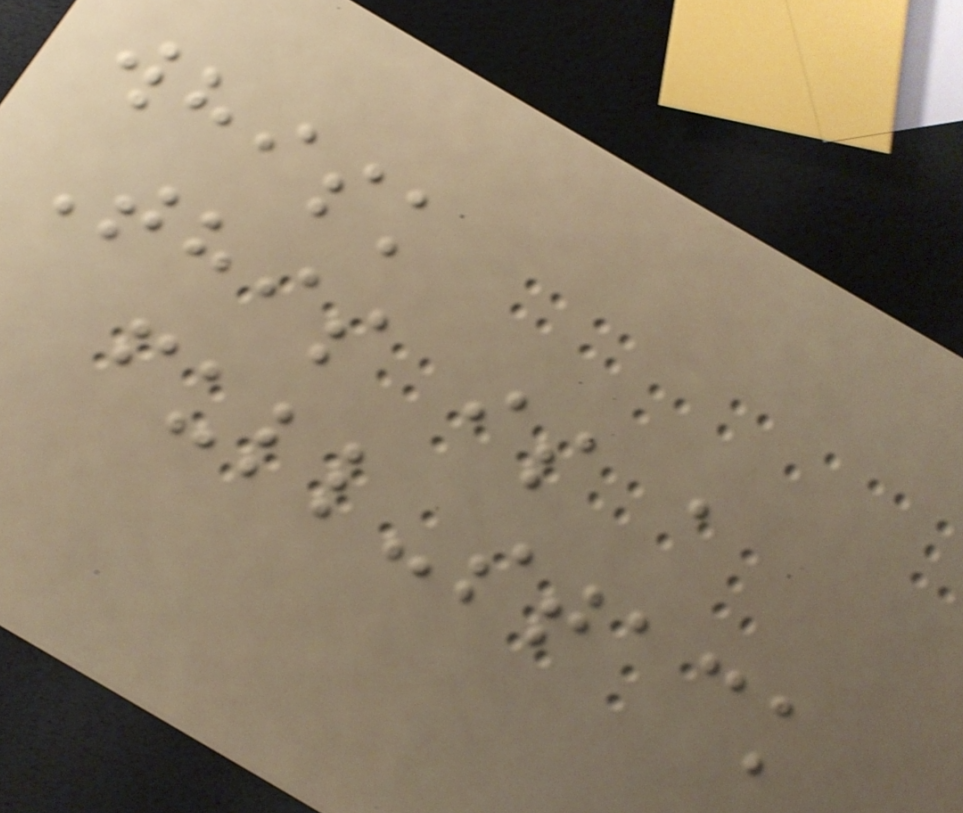whisk
This is a
full-stack
